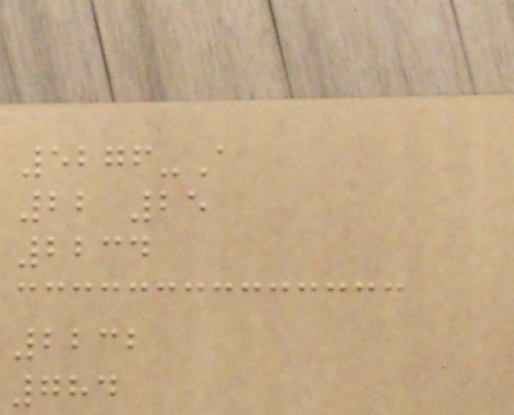5276-A
22 25
2234
2232
784
